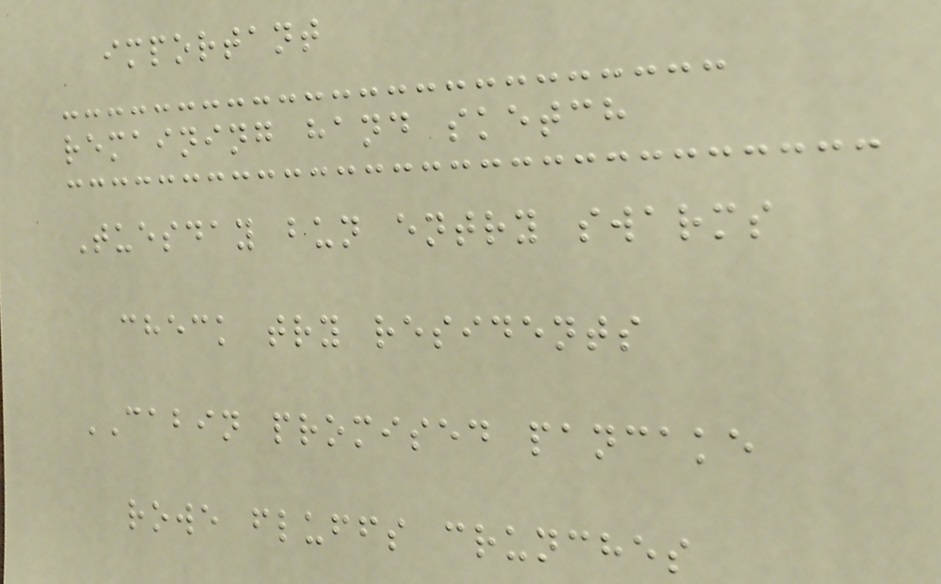important
remaining hand sketch
Tuesday bun entry swarms
check try residents
CABIN promised pancake
rowe fluffs crunches
